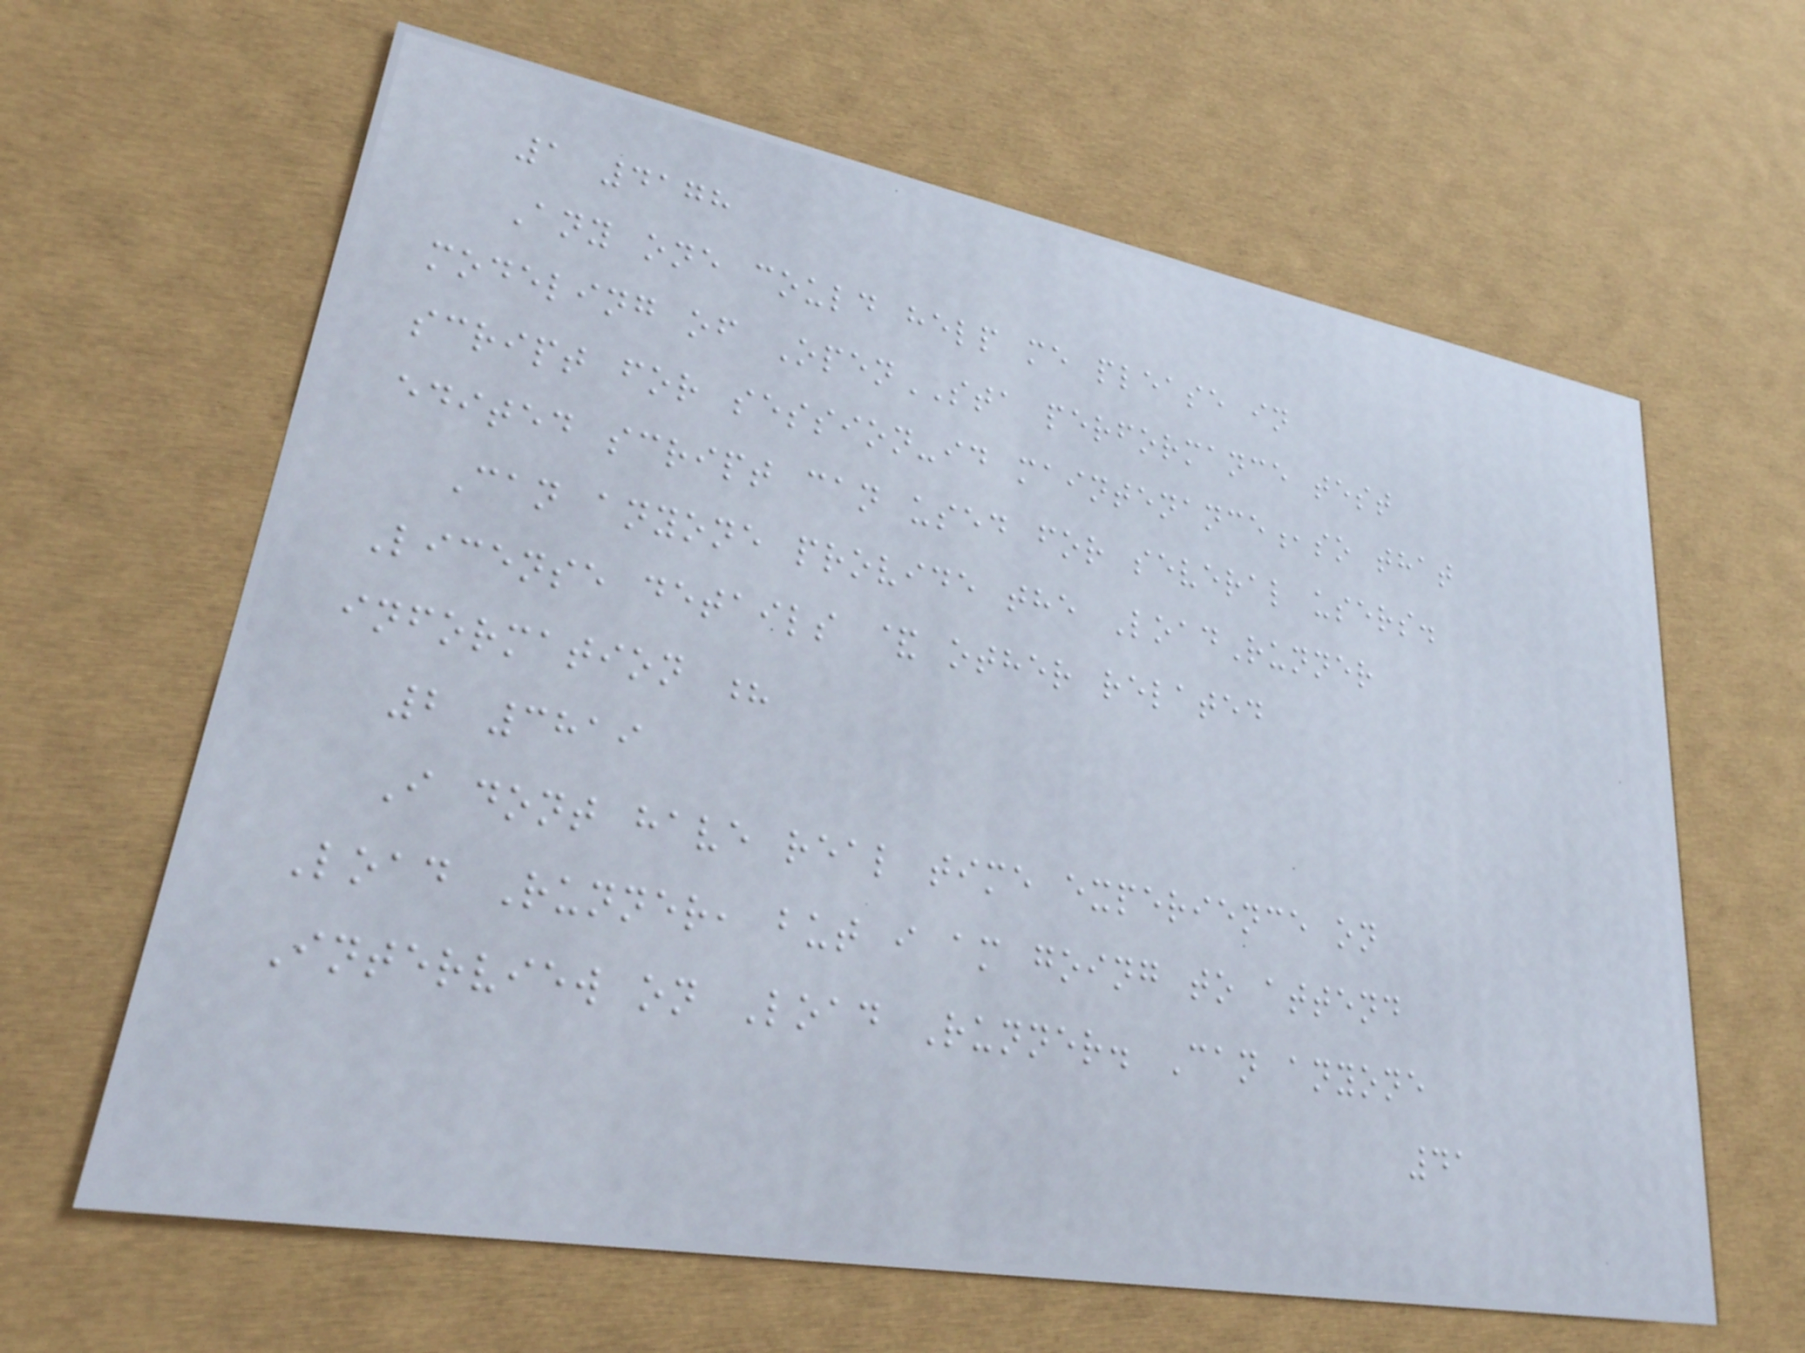1 4178
Any one could help me please in
modeling of OpenSTA performance test
script for session-id maintenance,so that
edited script can used for several users.
Can anyone provide the LoadRunner
License details & other related
information ?
2 3819
I dont have real time experience on
Load Runner, but i am going to attend
Interview on Load Runner. Can anyone
41
